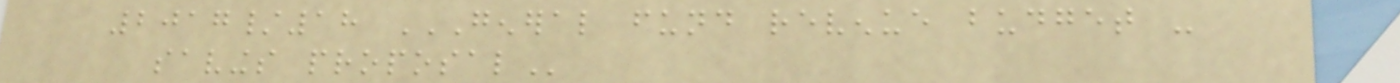2017/18 GENERAL FUND REVENUE BUDGET -
SAVINGS PROPOSAL
